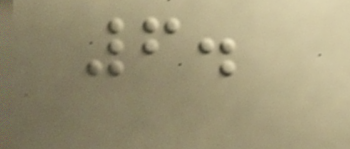6.
